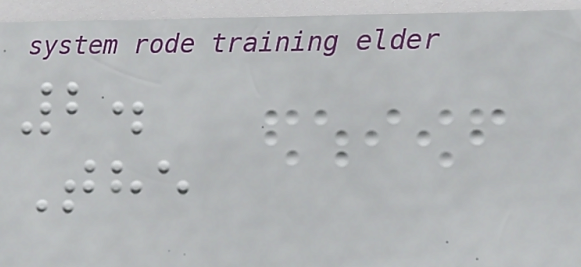2.
The
